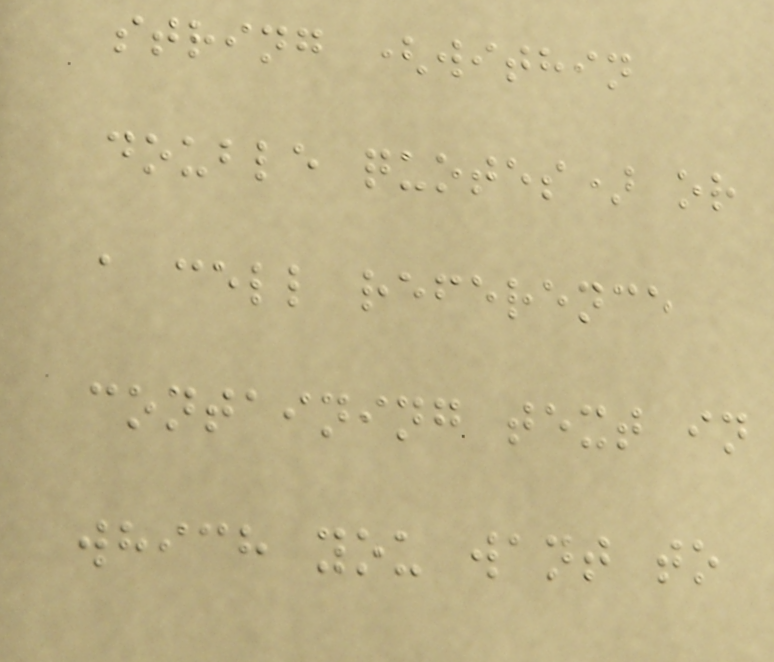string (within
double quotes) or
a cell reference
containing text in
which you want to
